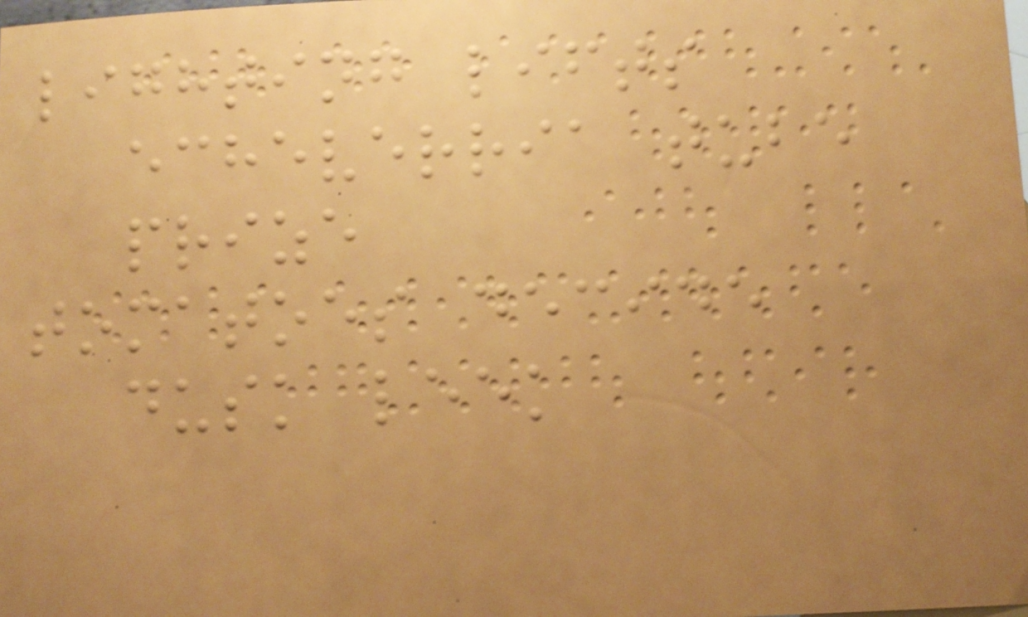lighting lifts
echeverria tube
prize
tomatoes decide
dusk leek
